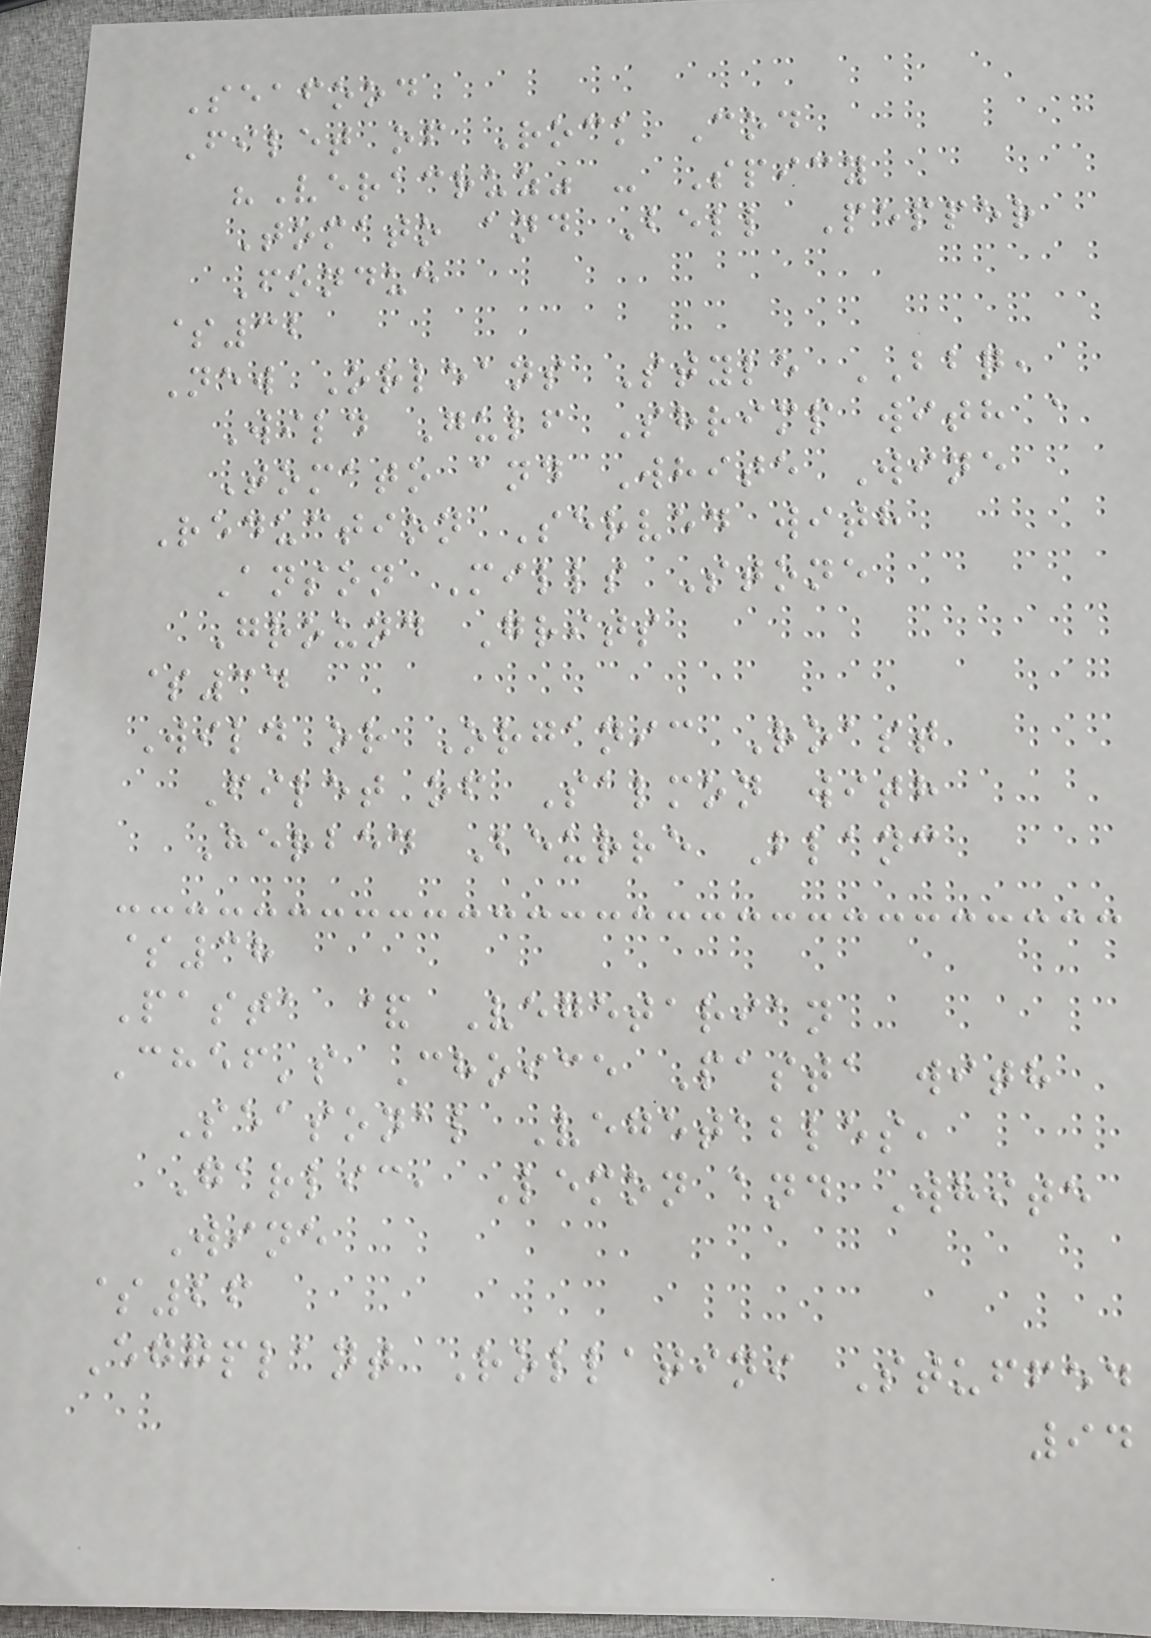Seafood
Filet of Rock Cod
"Veracruz" - Spicy
Tomato and Bell Pepper
Fondue
$32
New Orleans Style BBQ,
Wild Gulf Shrimp with a
Tomato and White Wine
Reduction Served with
Anson Mills Stone
Ground Grits
$34
Wild or Organic Roast
Filet of Salmon with
Herbed Beurre Blanc
$38
Pasta & Vegetarian
Chef's Choice Pasta with
Seasonal Vegetables,
Garlic, Lemon and White
Wine
$26
Eggplant Rollatini Stuffed
94
